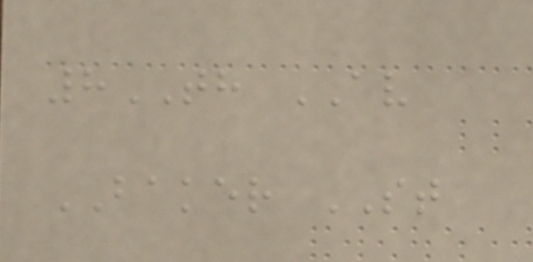8TH AV
BAKER ST
